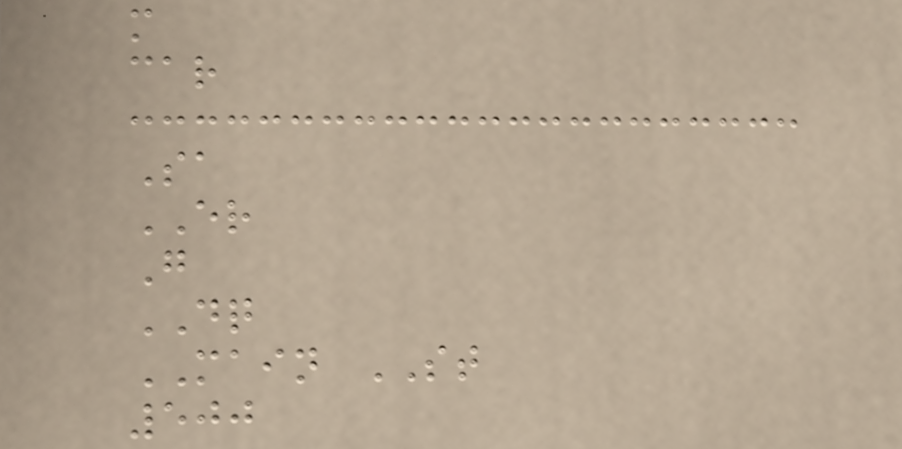m
car
Sa
ER
G
DQ
MAIN ST
500
